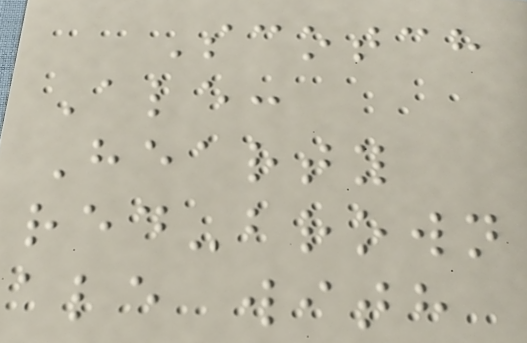Scotch
Ale:
Hearty
red-brown
ale with
